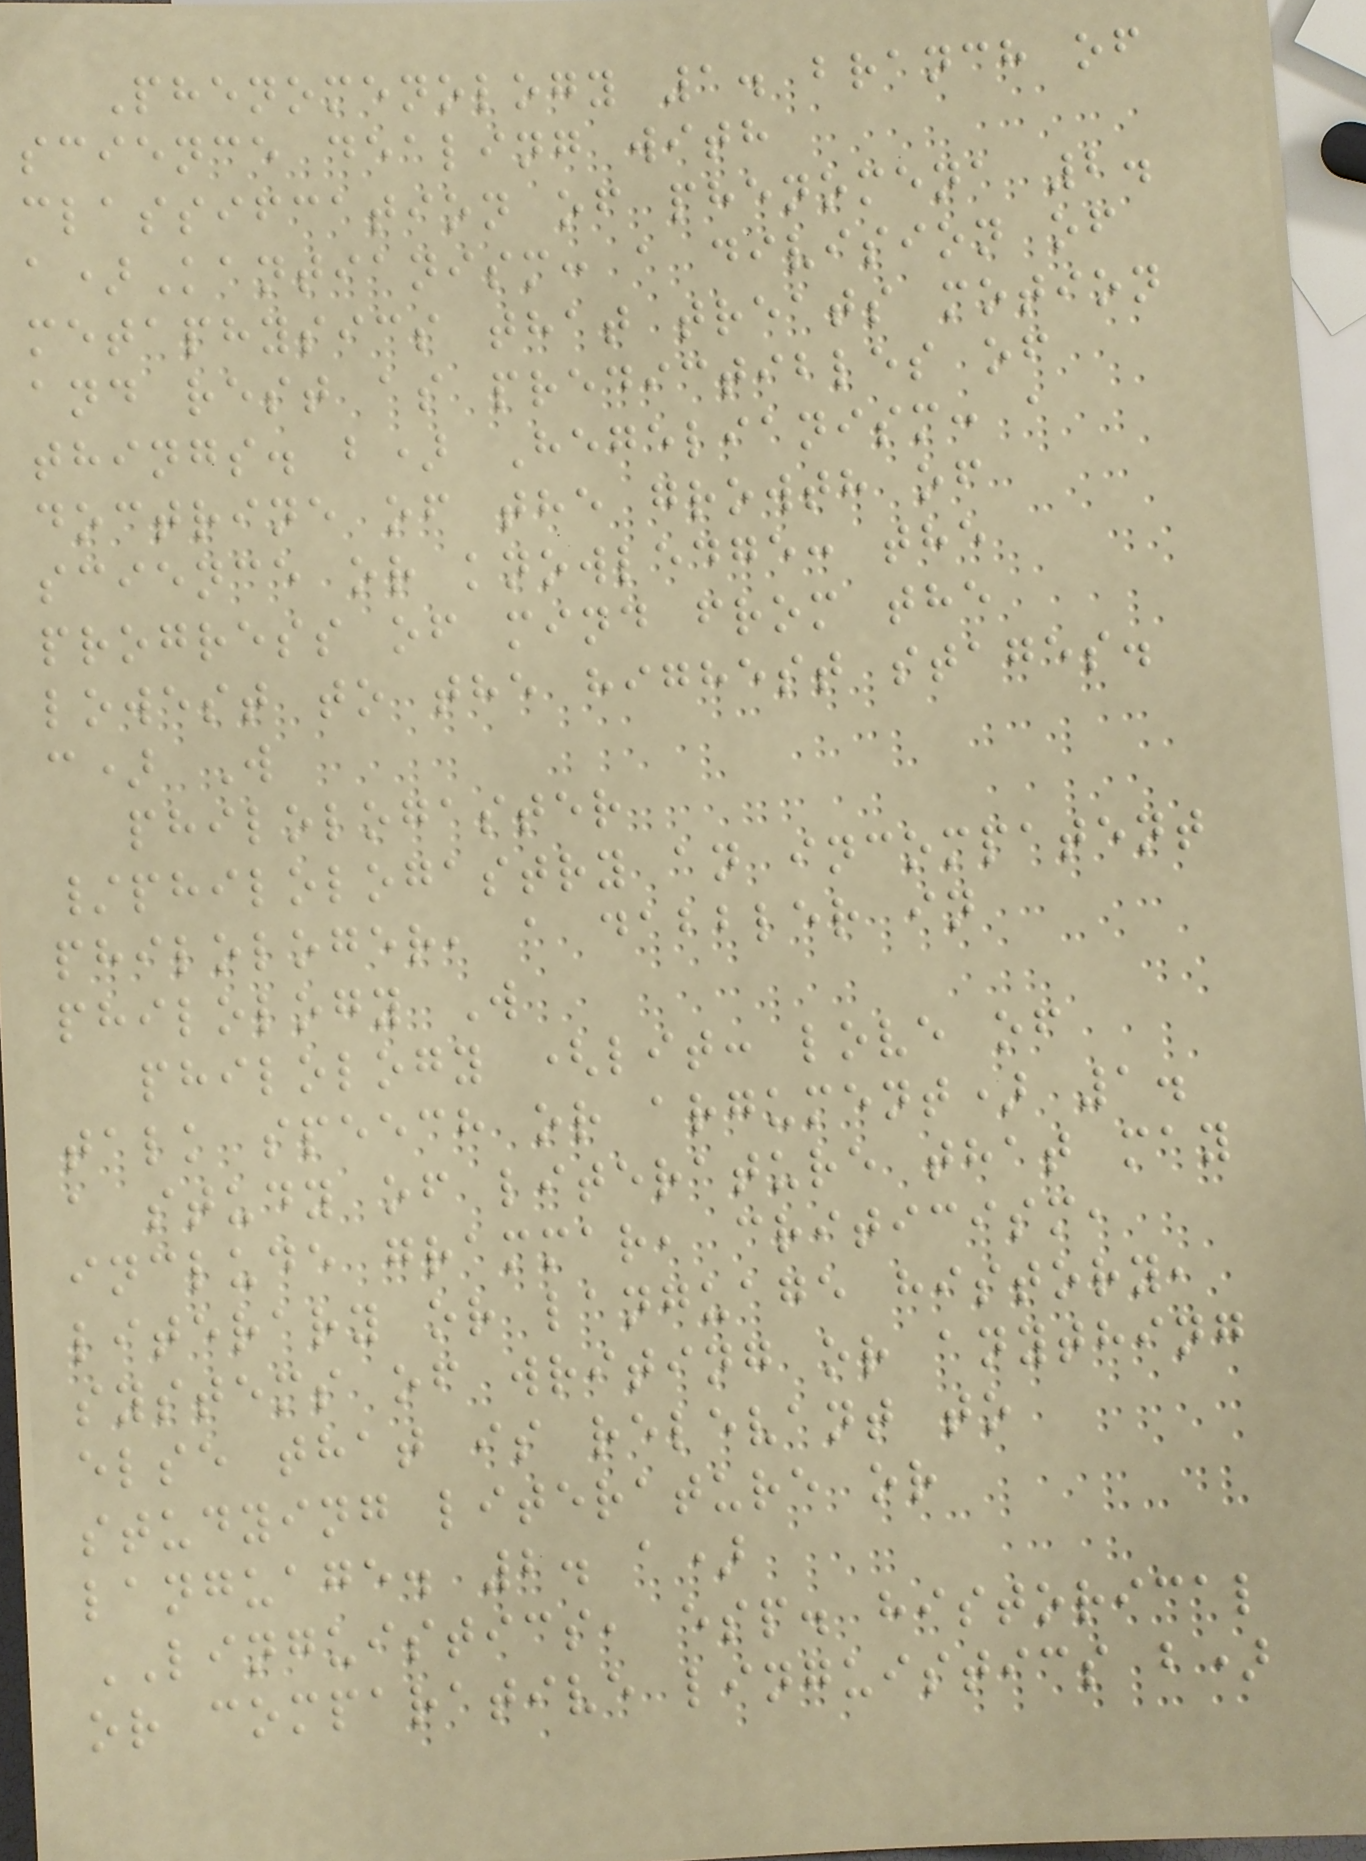Phenomenology 1. branch of
science dealing with
classifcation of phenomena 2.
a)Kantianism: a division of
metaphysics that treats motion
and rest as predictibles of
things. b) Hegelianism: a
doctrine of the growth of
science or knowledge: the
progress of mind from the
lowest to the highest stages.
c) W
philologaster
/philologastry an incompatent
philologer, a dabbler in
philology W
philology (lit: love of
talk speech or argument) 1.
a study of literature that may
include grammar, criticism,
literary or language history,
systems of writing or anything
else that is relevant to
studying literature or
language. 2. a)
LINGUISTICS, esp. historical
or comparative linguistics b)
